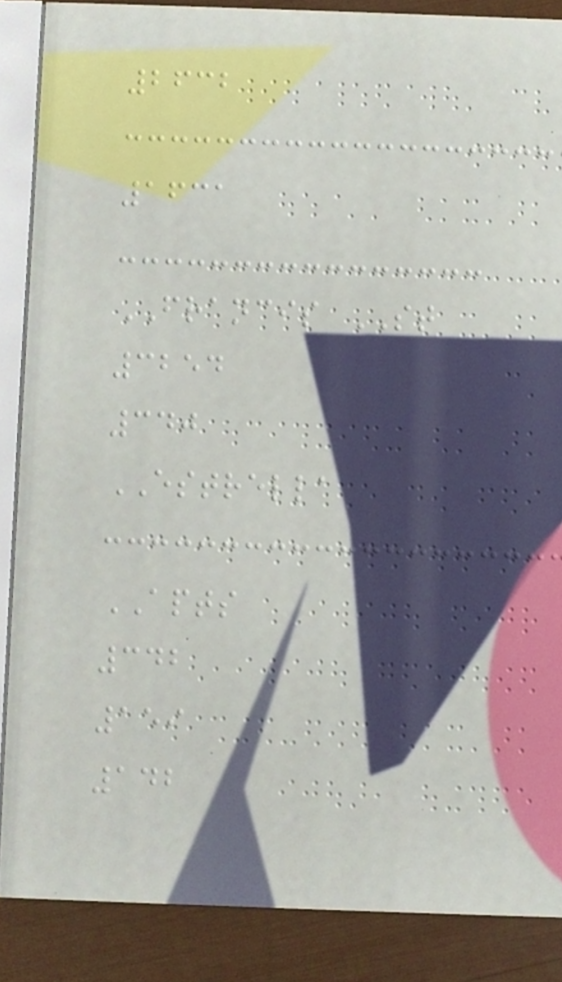2632
1631
FRANCIS ST
3254
340
ESTRELLA
APTS
342
159
142
